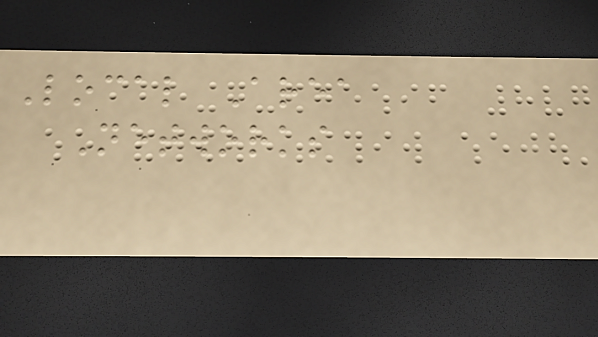Local Area
Networks
